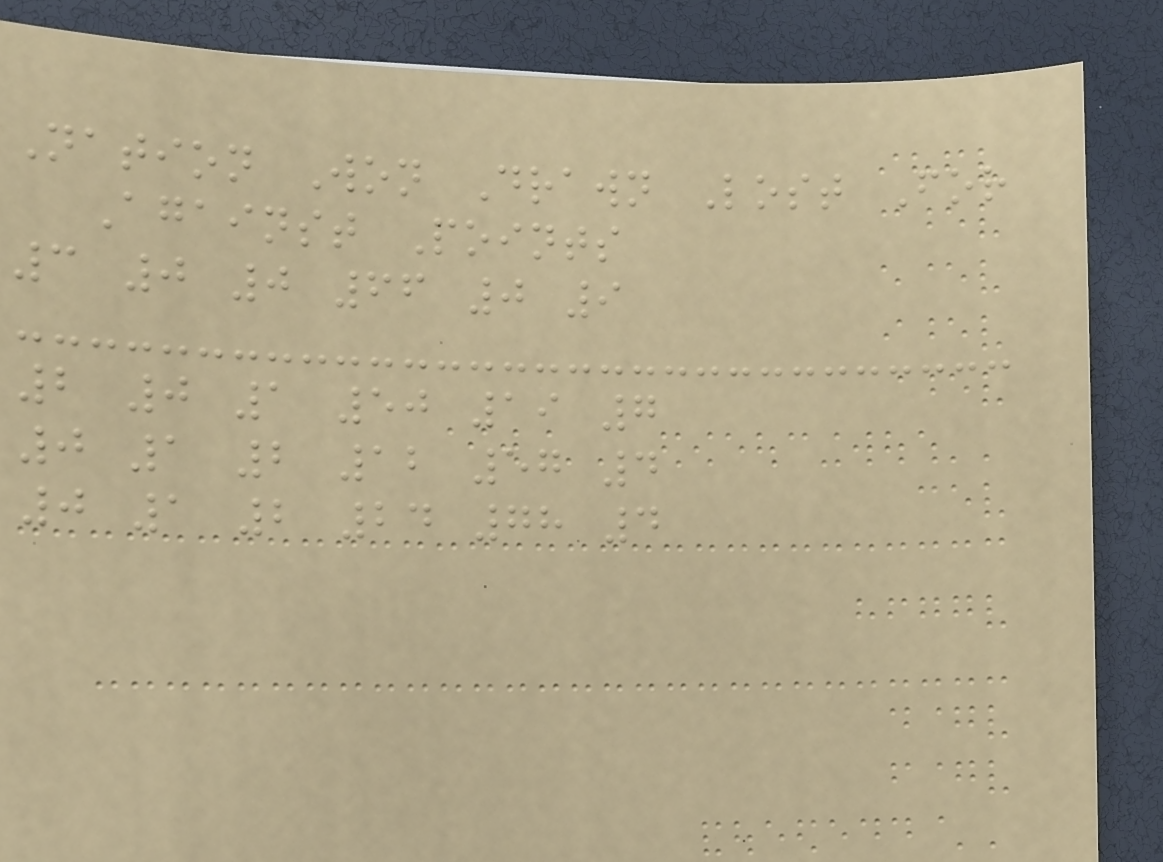Nation Won Drawn Lost For
Against Points
3 0 0 66 0 9
2 0 1 50 19 7
0 1 2 12 57 4
0 1 2 24 78 4
